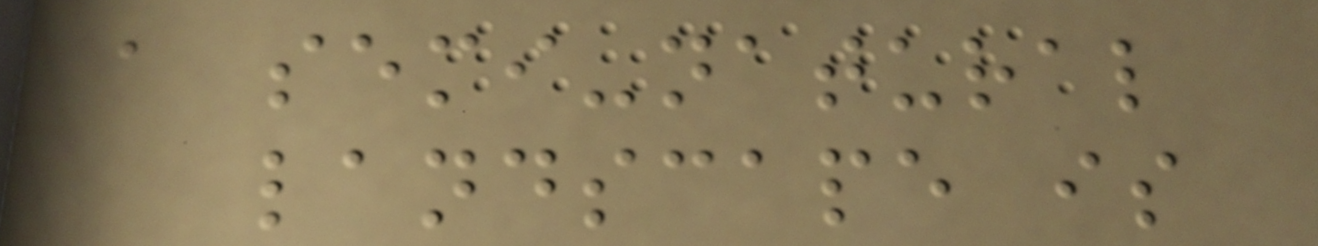a semi-natural
landscape is
